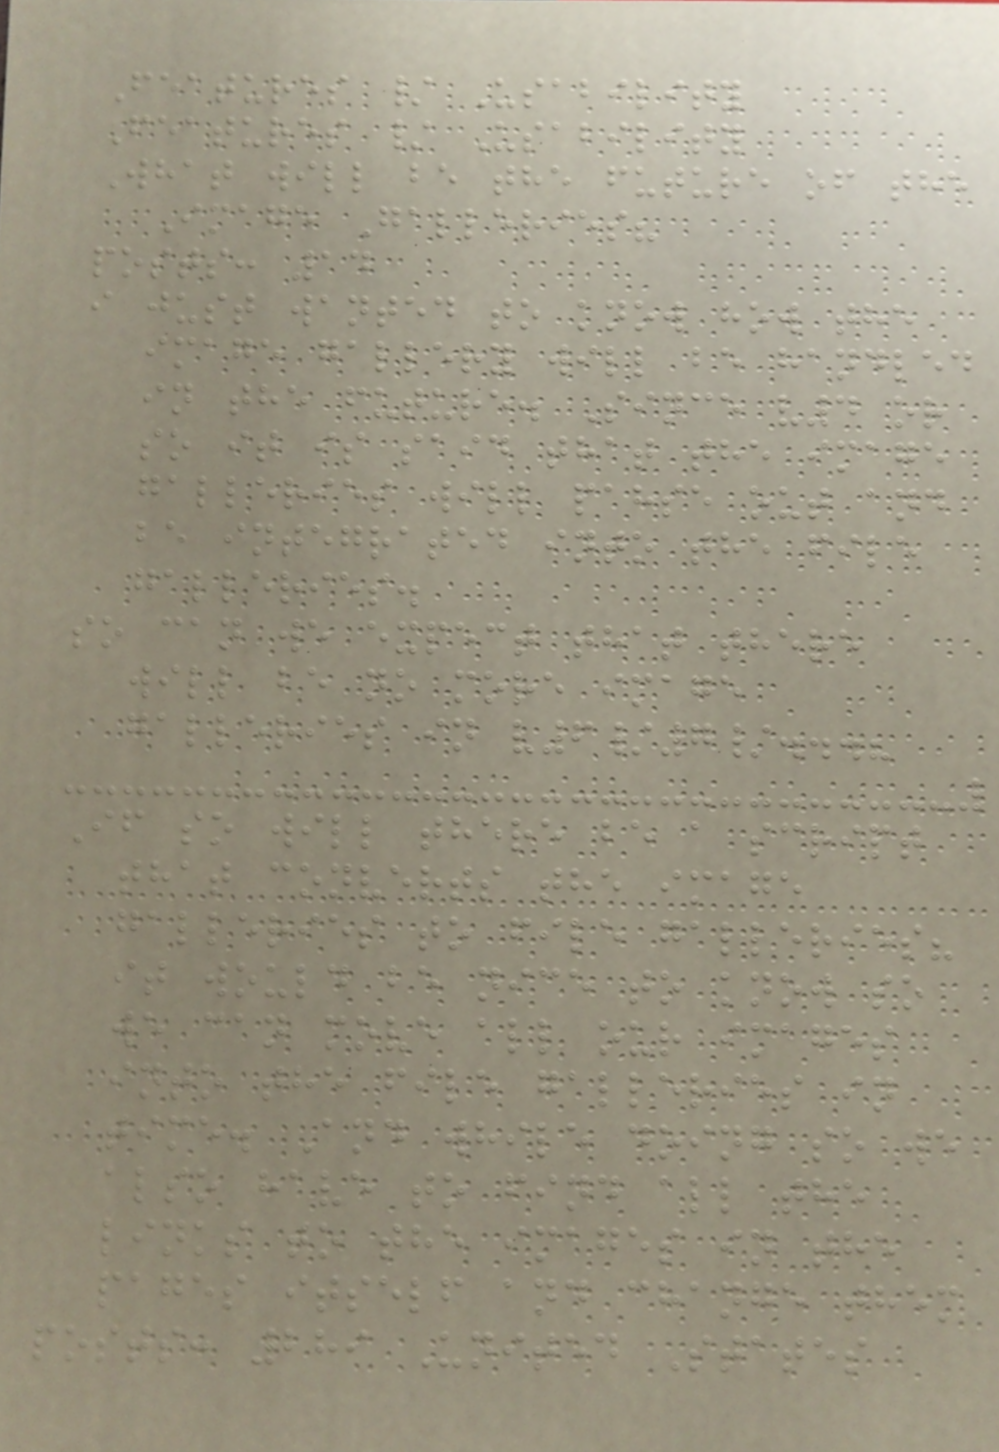Features / Usability
Features / Usability
What will be the future of the
Image Galleries?
posts: 14
i just wanted to know how the
image gallery will be handled
in the future. Since v4 or
so it is said that the image
galleries will pahse out and
be integrated into the file
galleries.
so can we expect that there
will be no more image
galleries in v6/7/...?
If so will there be a script
that converts the image
galleries to file galleries?
it would be nice to know so
we can move all our images
into the file galleries in
time. And while doing so we
also have to find all the
links to the images in the
pages itself and change them
posts: 289 United States
